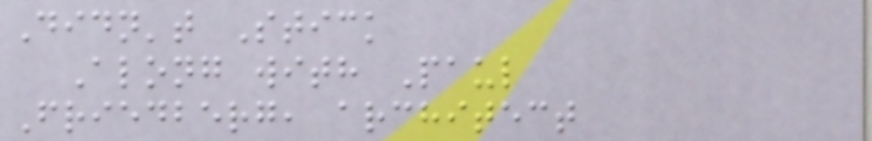Didn't Stick
Along with Paul
Friedberg, architect
